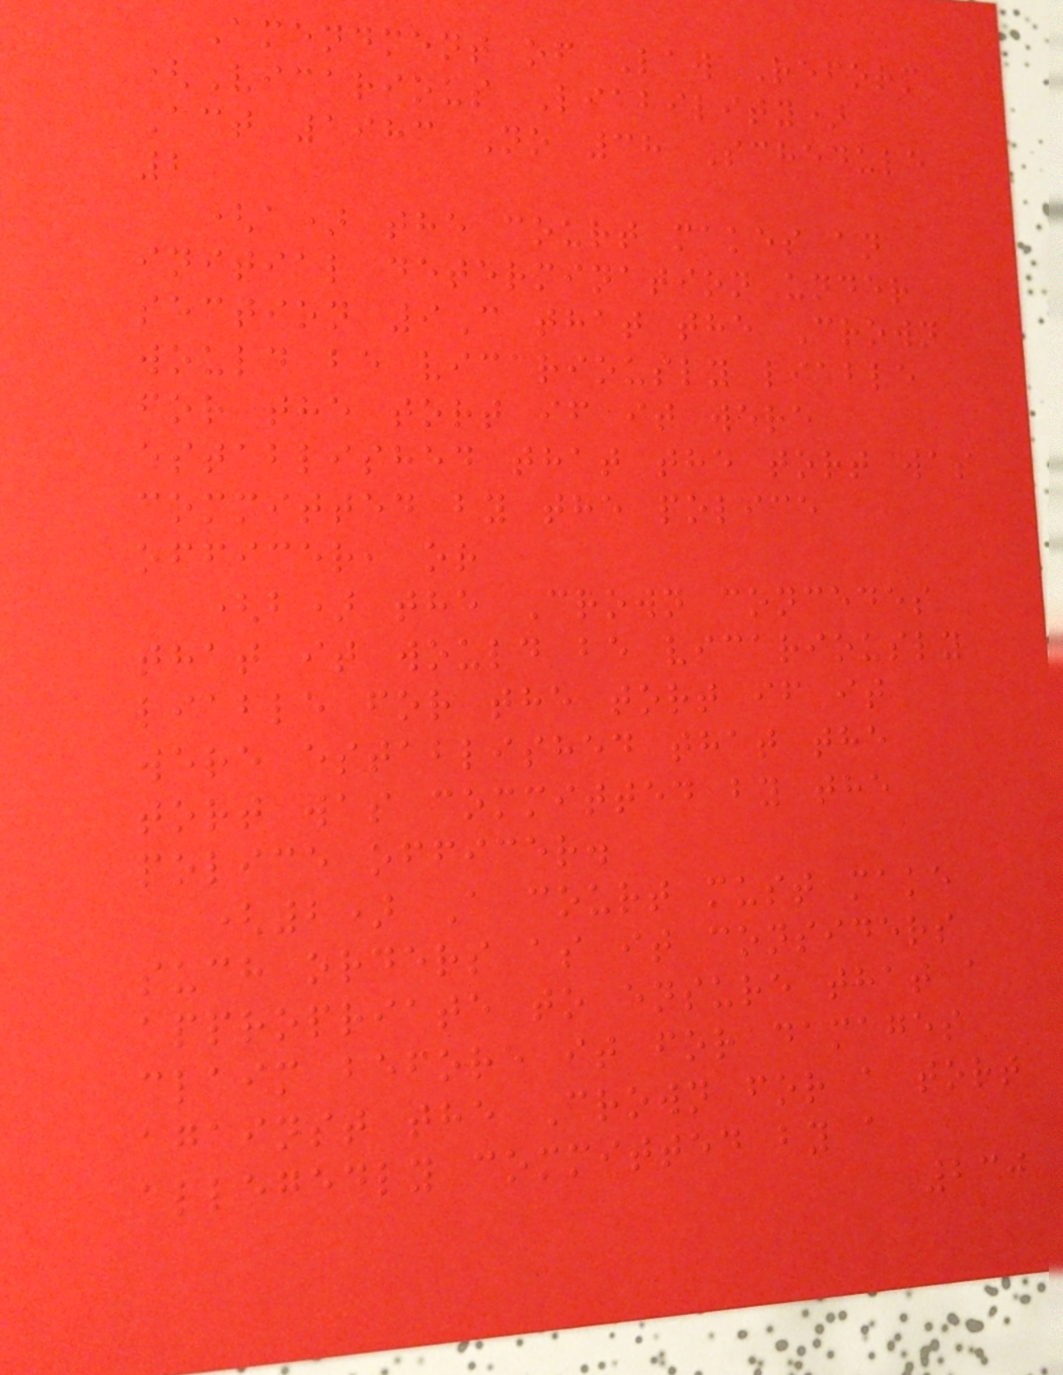Amendment of Law Reform
(Vicarious Liability)
Act 1983 No 38 Schedule
2
(a) the court makes an
initial determination under
section 9C that the Crown
would be vicariously liable
for the tort if it were
established that the tort was
committed by the police
officer, or
(b) the Crown concedes
that it would be vicariously
liable for the tort if it
were established that the
tort was committed by the
police officer.
(2) A court must make
such orders as it considers
appropriate to ensure that a
claim before it for damages
against the Crown for a tort
allegedly committed by a
230
